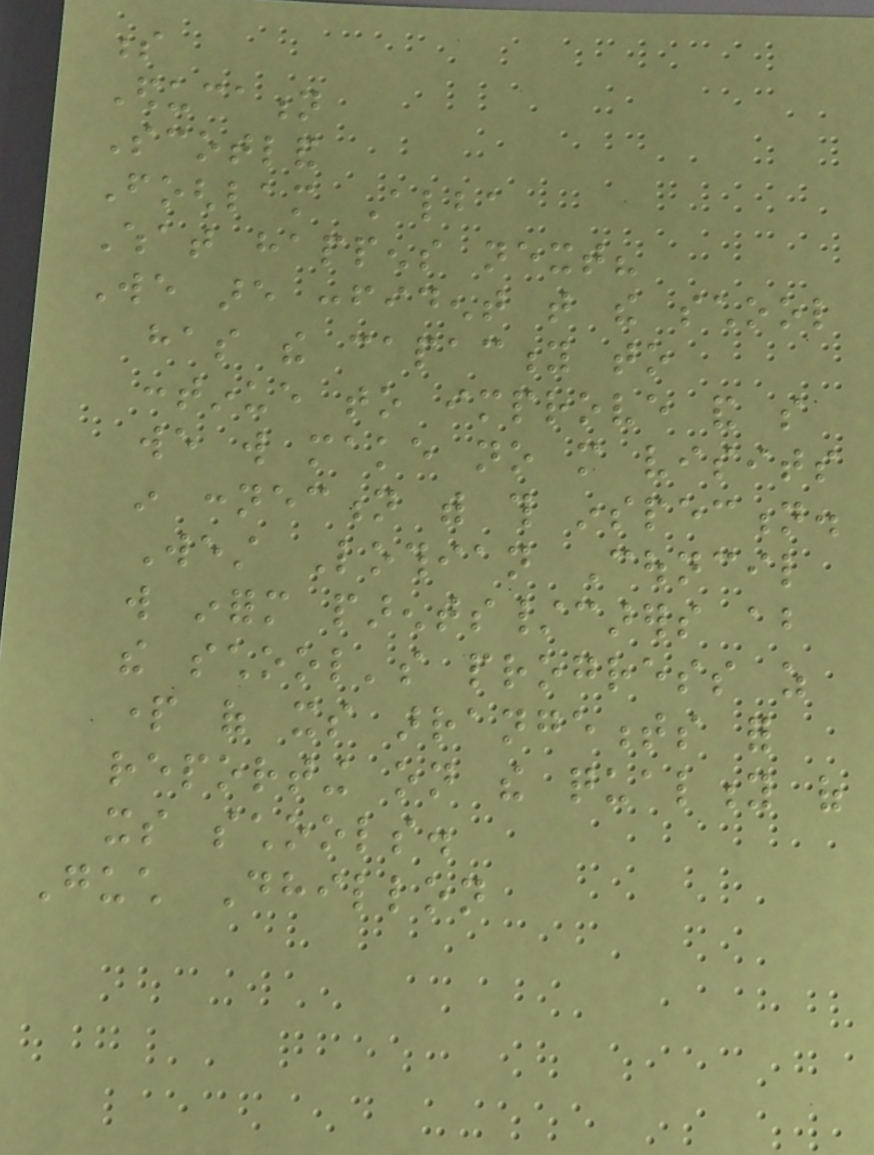s
Education
Scotland
Foghlam Alba
What happens next?
We are confident that the school
has the capacity to
continue to improve and so
we will make no more visits
in connection with this inspection.
West Lothian Council
will inform parents/carers about
the school's progress as
part of its arrangements for
reporting on the quality of
its schools.
Guch Dhillon
